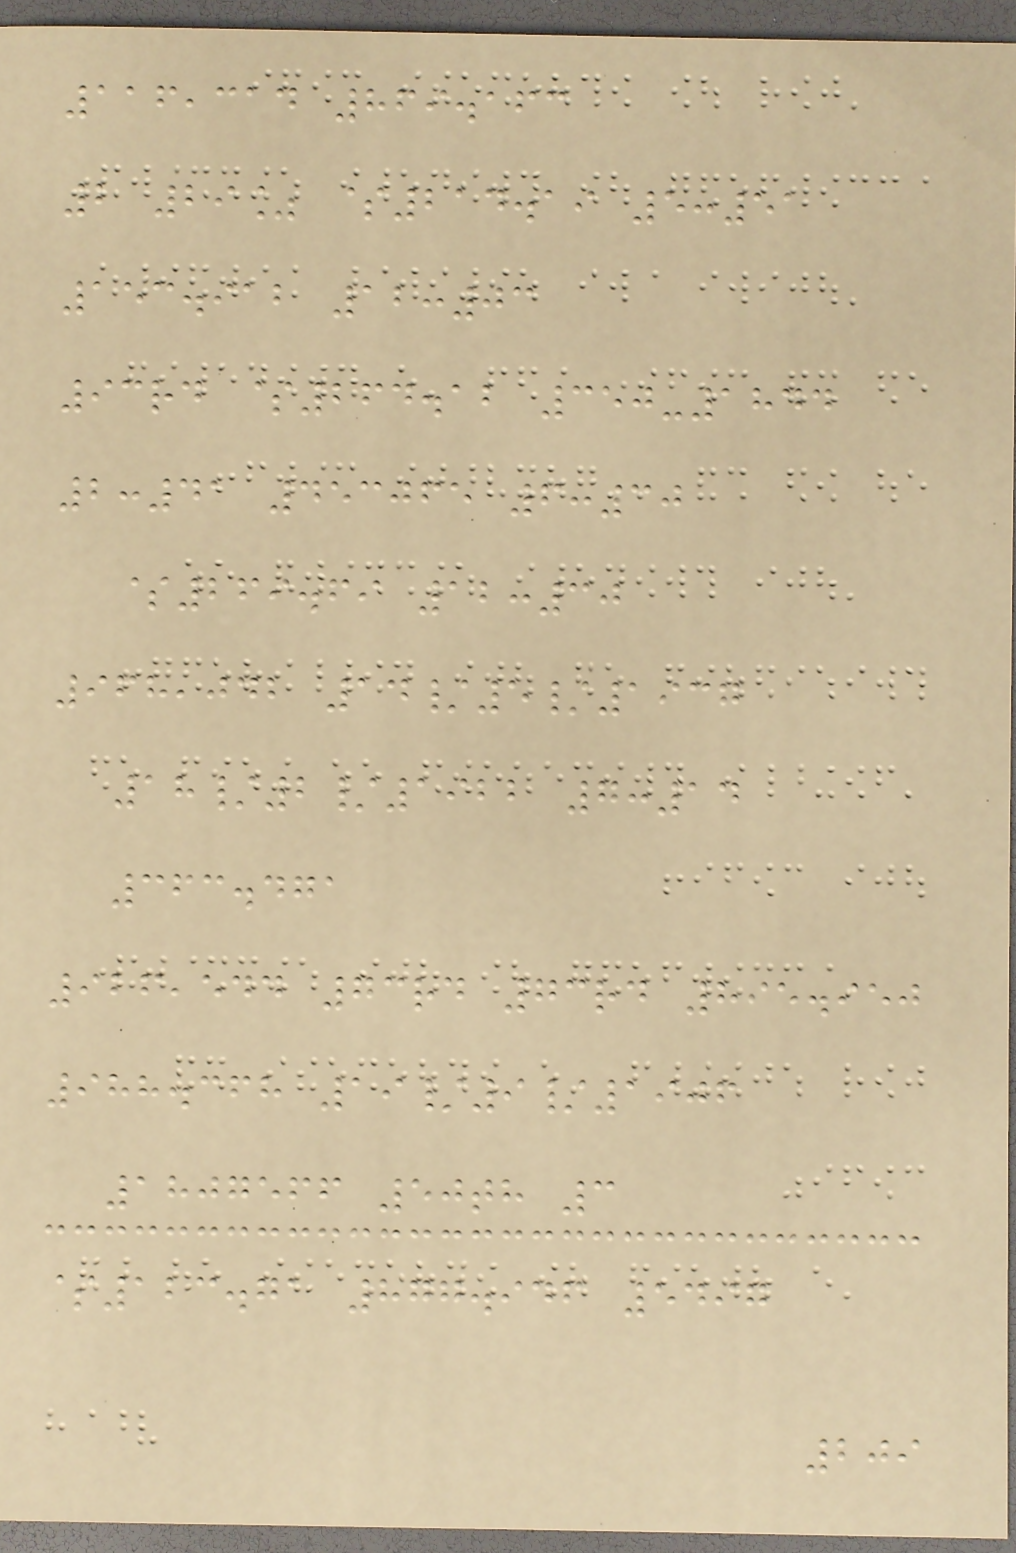116,314 869.163
2 29% $214.19 5:51
153.912 12:03
93rd $264.12 350-1844
2:41 453065 6:30
$269.69 12:30
968,042 14/5/1937
18/2/1922 7:14
363.471
926,544 73rd 73rd 895.950
988.368 19/9/1906
1807566 50th 3
$123.71 877.946 5497
209
